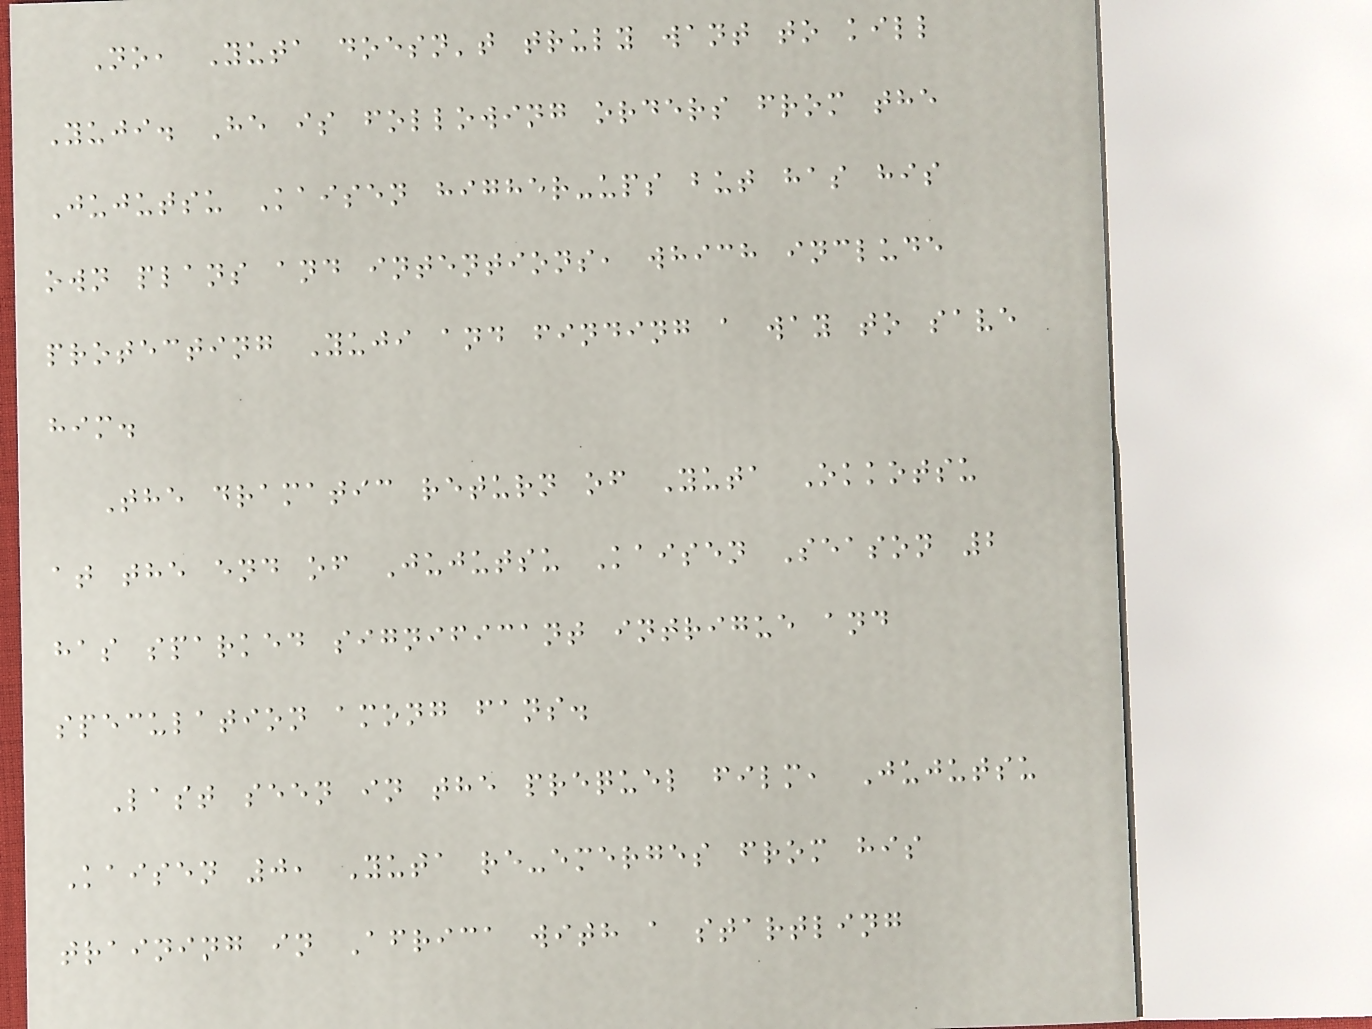No, Yuta doesn't truly want to kill
Yuji. He is following orders from the
Jujutsu Kaisen higher-ups but has his
own plans and intentions, which include
protecting Yuji and finding a way to save
him.
The dramatic return of Yuta Okkotsu
at the end of Jujutsu Kaisen Season 2
has sparked significant intrigue and
speculation among fans.
Last seen in the prequel film, Jujutsu
Kaisen 0, Yuta re-emerges from his
training in Africa with a startling
